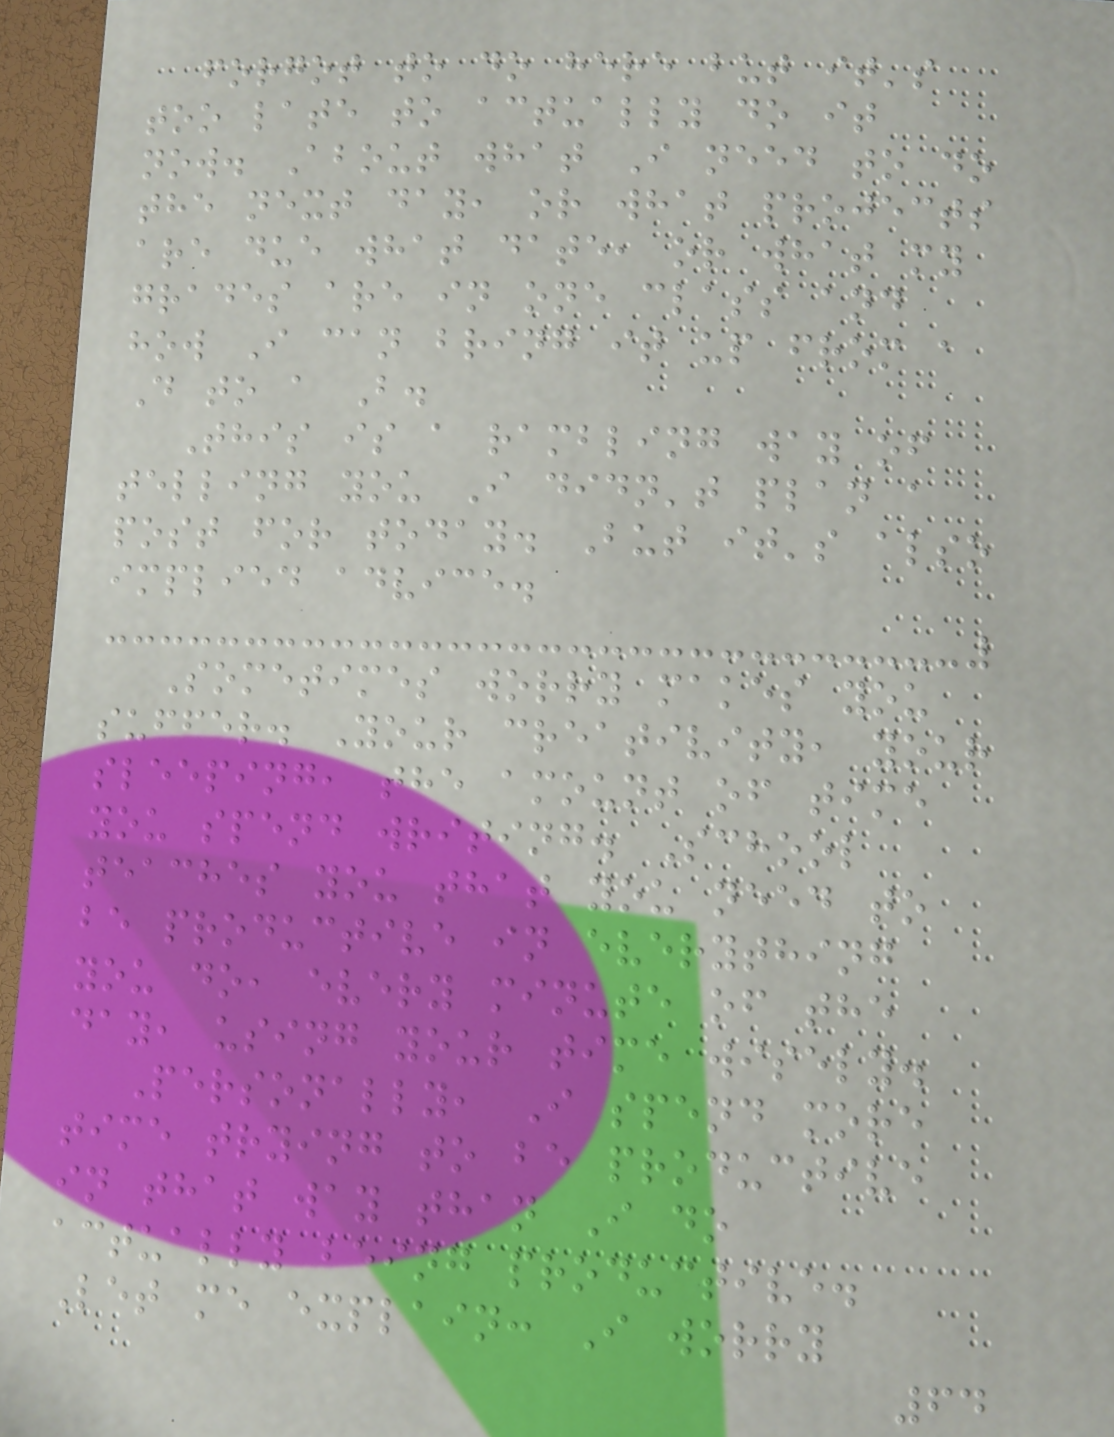forgot to do here but it's
too late to actually do it
now. About what I need to do
the next day, or what projects
are due what date, or what my
grades are in one class and
how I can bring it up from a
D to a B.
This is a rambling way of
telling you I didn't plan a
post for today. But it's also
implied advice.
Sometimes worry makes you
suffer. Your creativity, your
sleeping, the amount of time
you spend writing. School
teaches you that you need to
be productive in everything
you do, every minute of the
day, using your time wisely.
Personally, I spend more
time trying to be productive
in that way than I do
actually being productive.
Let me explain: I worry
64
